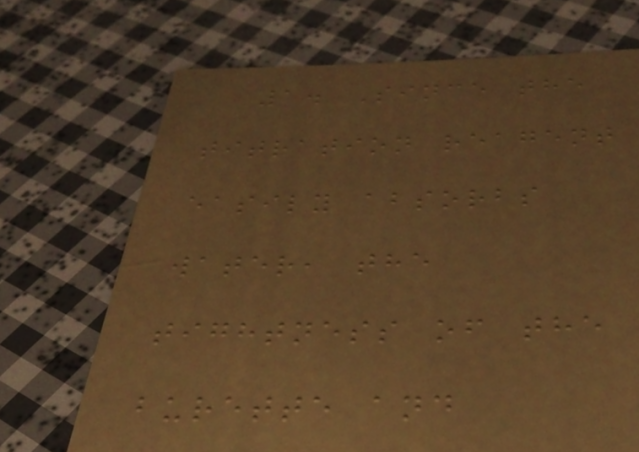1. Since the
titration reagent
easily absorbs
water, the
tightness of the
burette and
